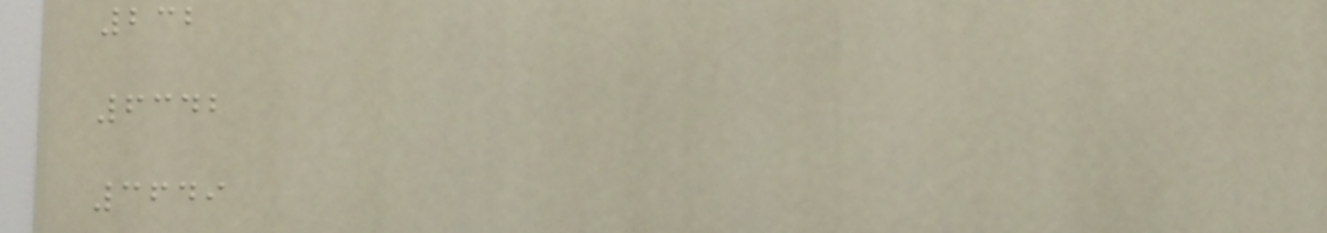232
6342
3649
